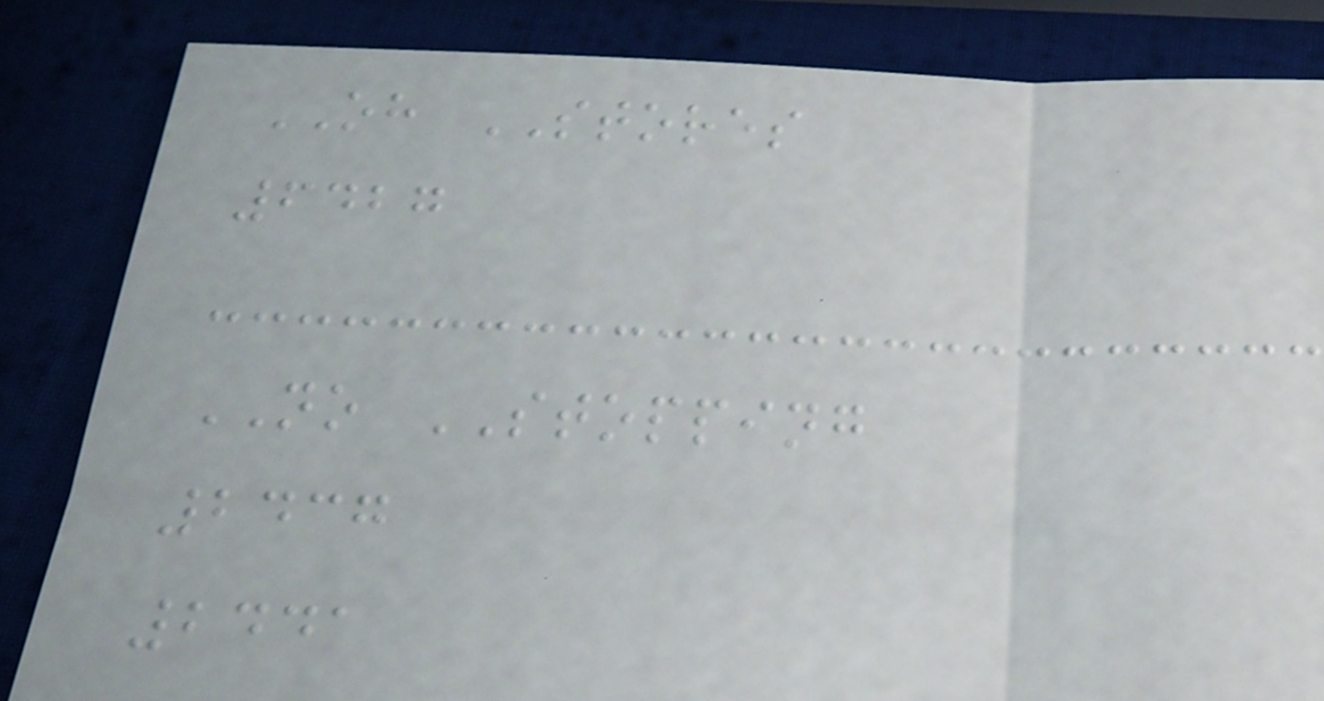OH STORES
6427
NO STOPPING
2437
2441
